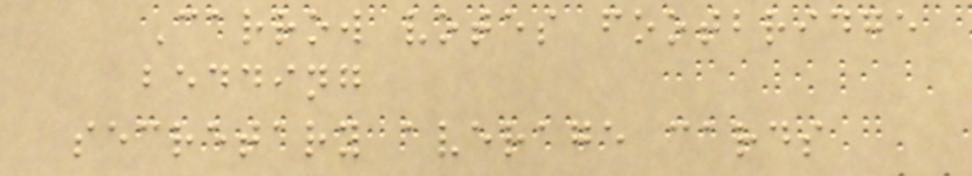Carrow votes footbridge
bedding
secretary average cards
